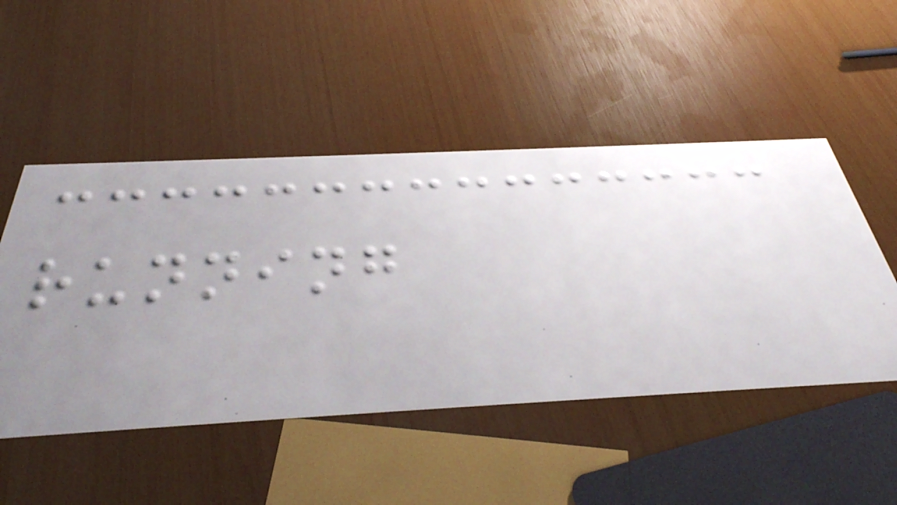running
